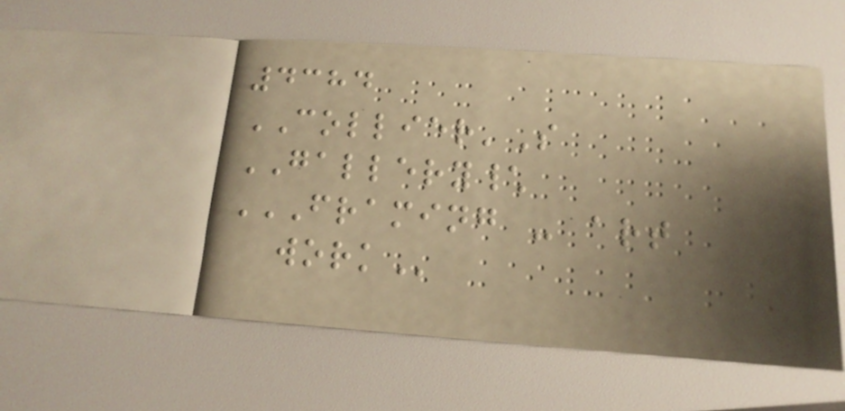4384
COLLIER'S
GALLERY\
FRAMING - ART
WORK
